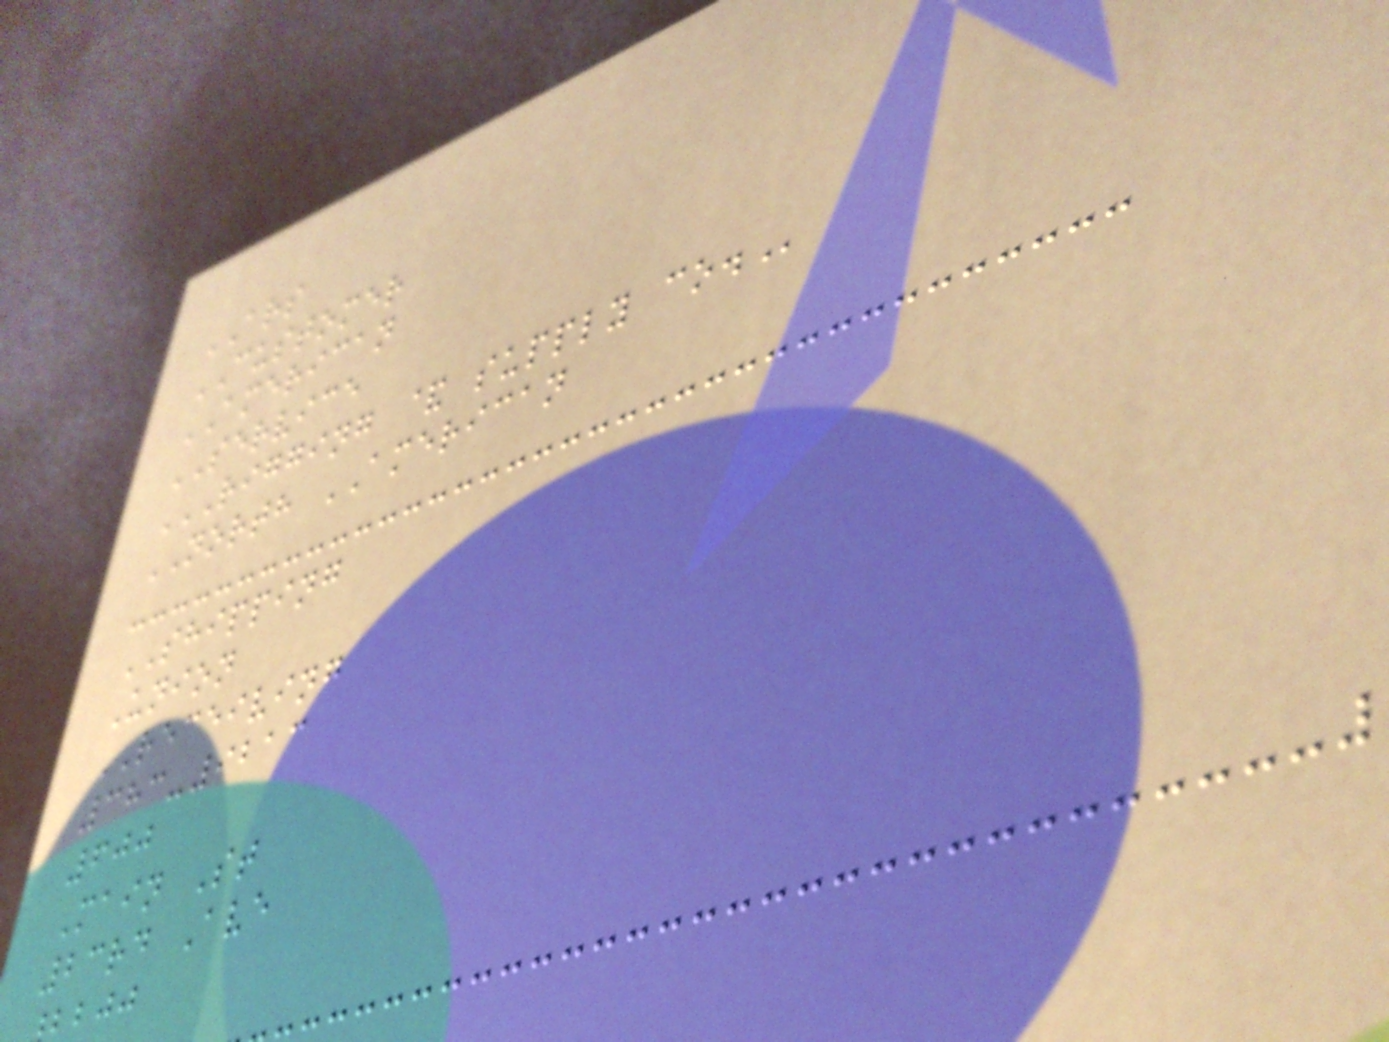ARS
CUSTOMER
AMERICAN
SERVICE
RIGGING & SUPPLY CO.
NORTH AMERICAN
SHIPPING
Union
RECEIVING
383-9213
600
Main St
23rd Ave
